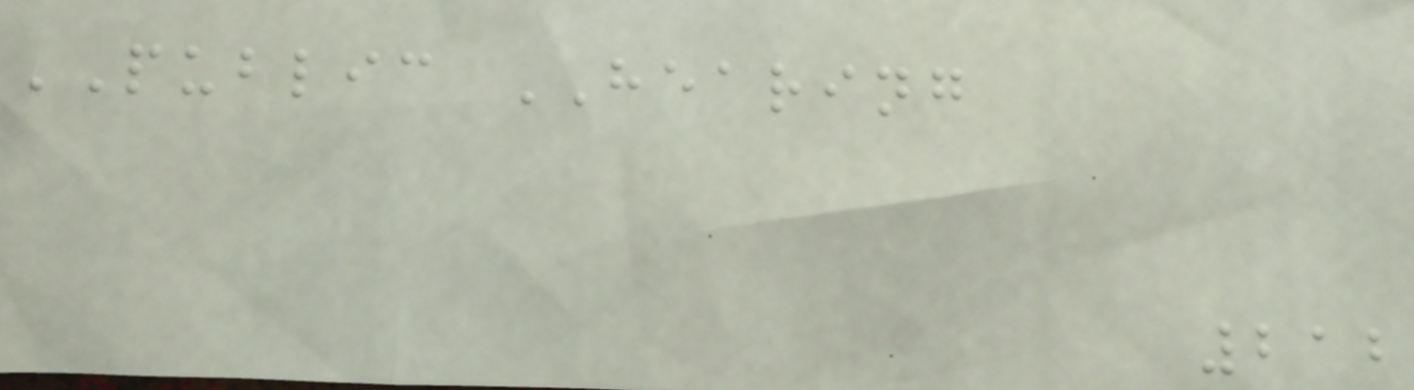PUBLIC HEARING
212
